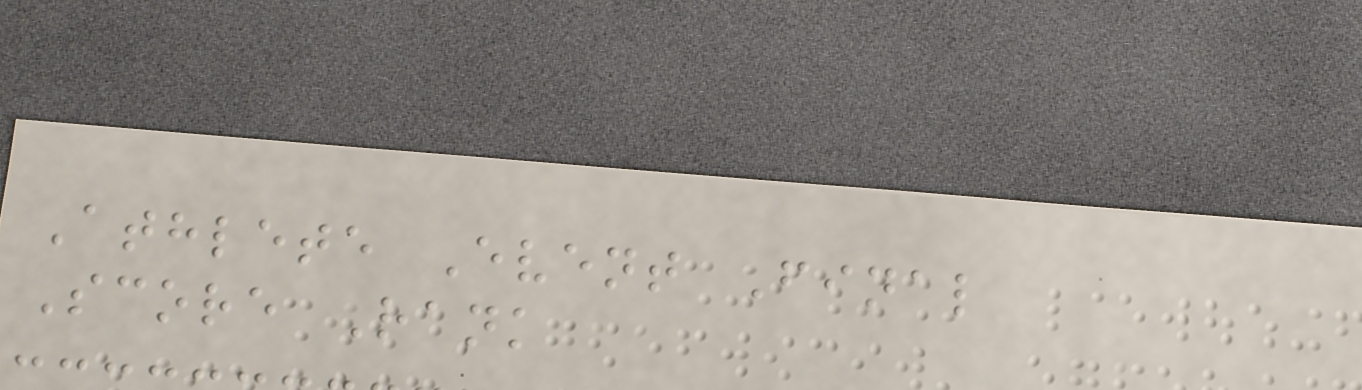Athlete Event Final
Score Rank
